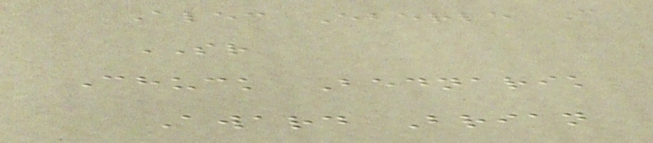Alec Eberle C
SR
Chuck Bednarik
Award Brian
